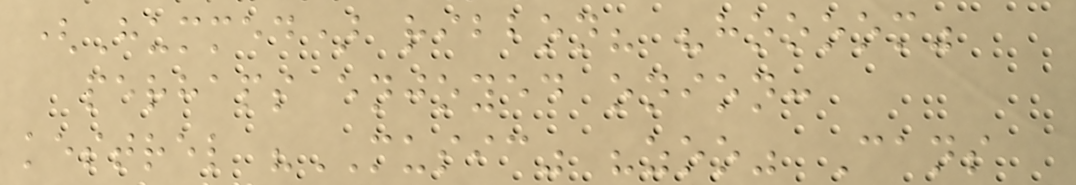(Hummed) ribbon? "hoooom"
perhaps enjoyed onion:
kestrel "MUSIC" "zoo" Cans
